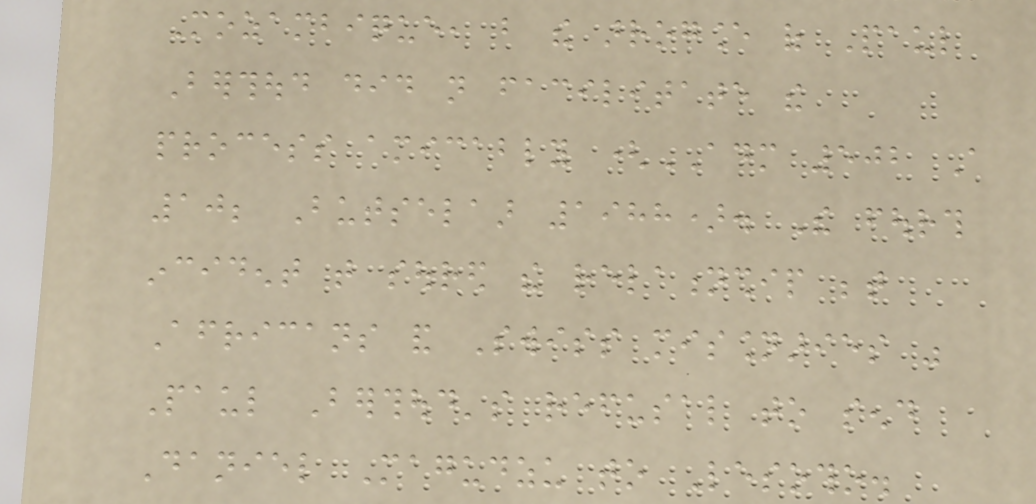Mozambique, but the arrogance of Paul
Berthoud did not facilitate the
process amicably (ADM 502 A
10; Butselaar 1988). The fourth
incident that soured the relationship between
Africans and Swiss missionaries was
Paul Berthoud's refusal to send
Daniel Magudzu to Lesotho.
